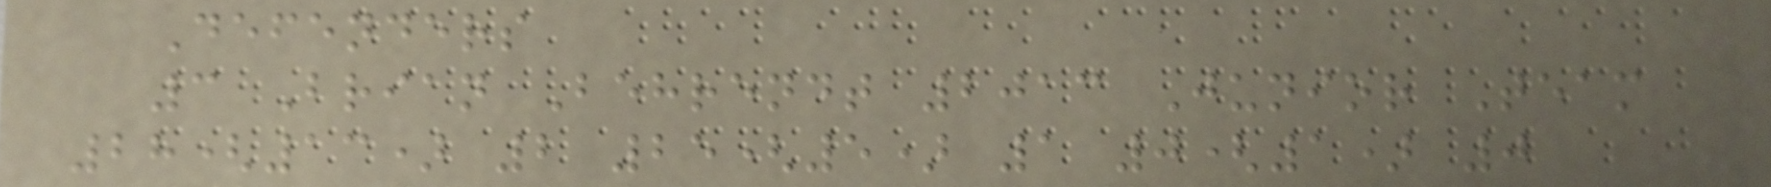Defenders
3 Brian Behrendt 2013 Junior Team
28(13) 2 25(5) 1 0(1) 0
